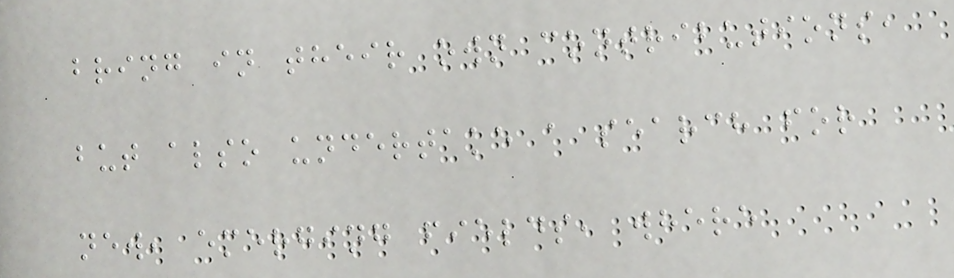bring in their own contributions,
but also undertake a search for
new, emerging fields, where
